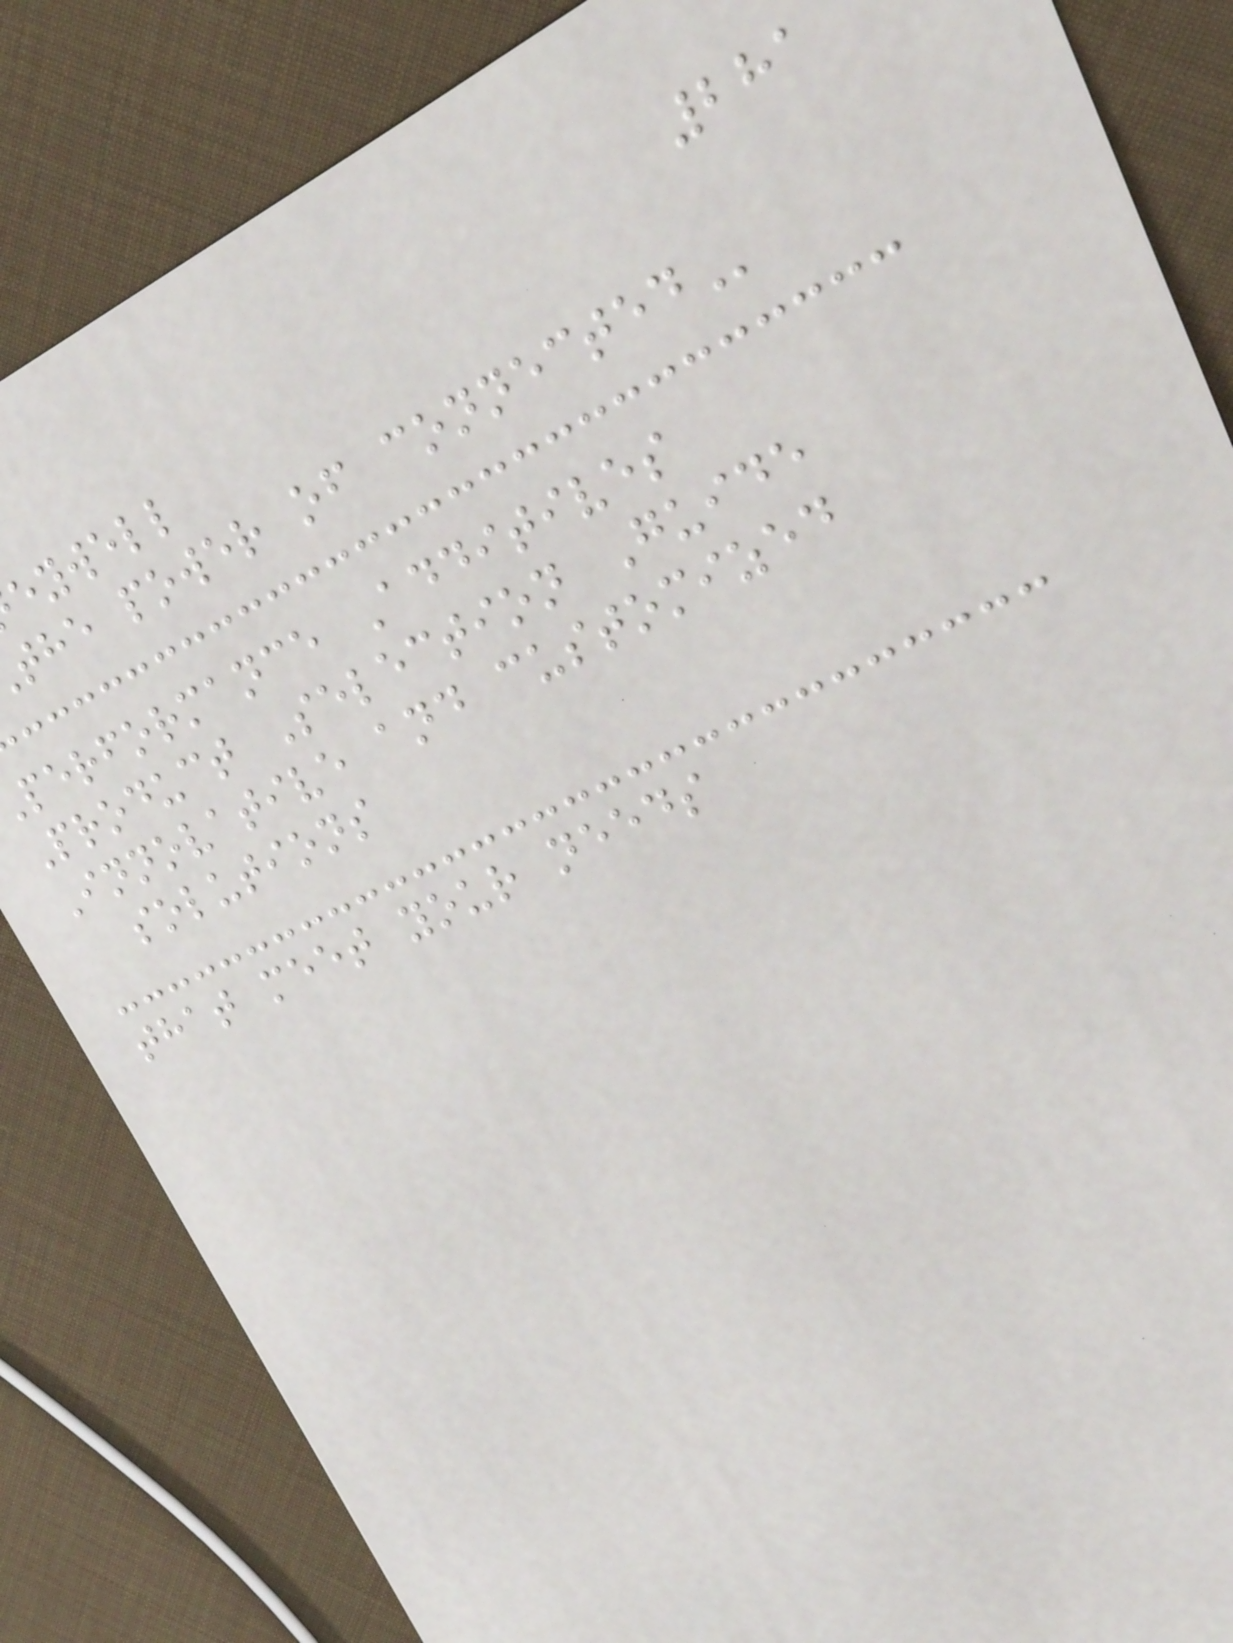281
eywell
the power of
performance Additives
Product Selection Guide
Innovative and customized
solutions
that meet your needs
